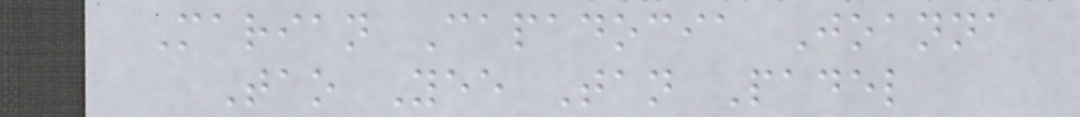Marian Capadocia Joanna
Tao Yee Tan Padel
